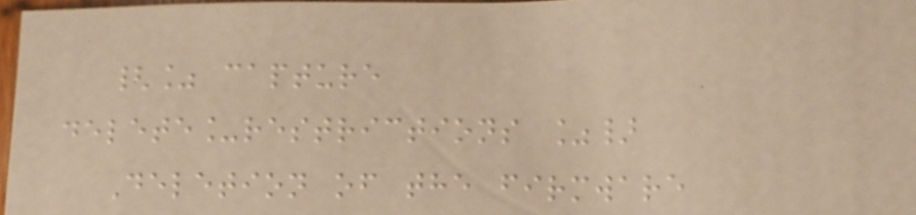{% capture
delete_restrictions %}
Deletion of the firmware
